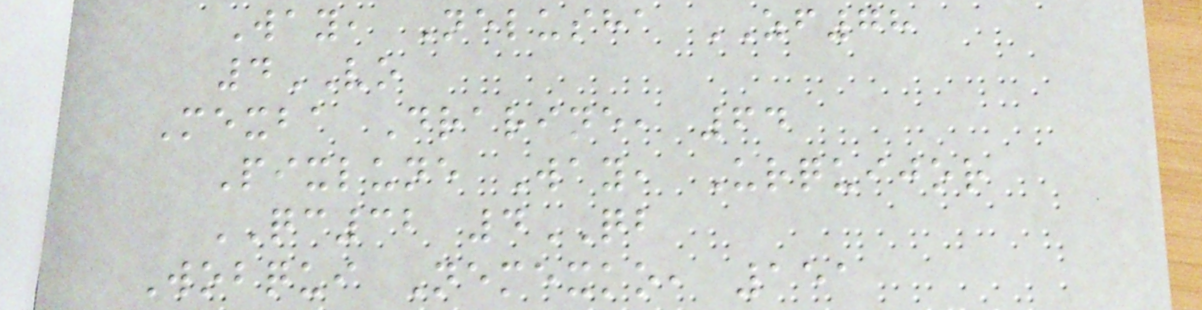Way, Nelusha ZF78
4VO
Mexba Drarine, 64
Pixlune Way, Urquijor
QC32 4QB
Wobqui Nemexko, 151
